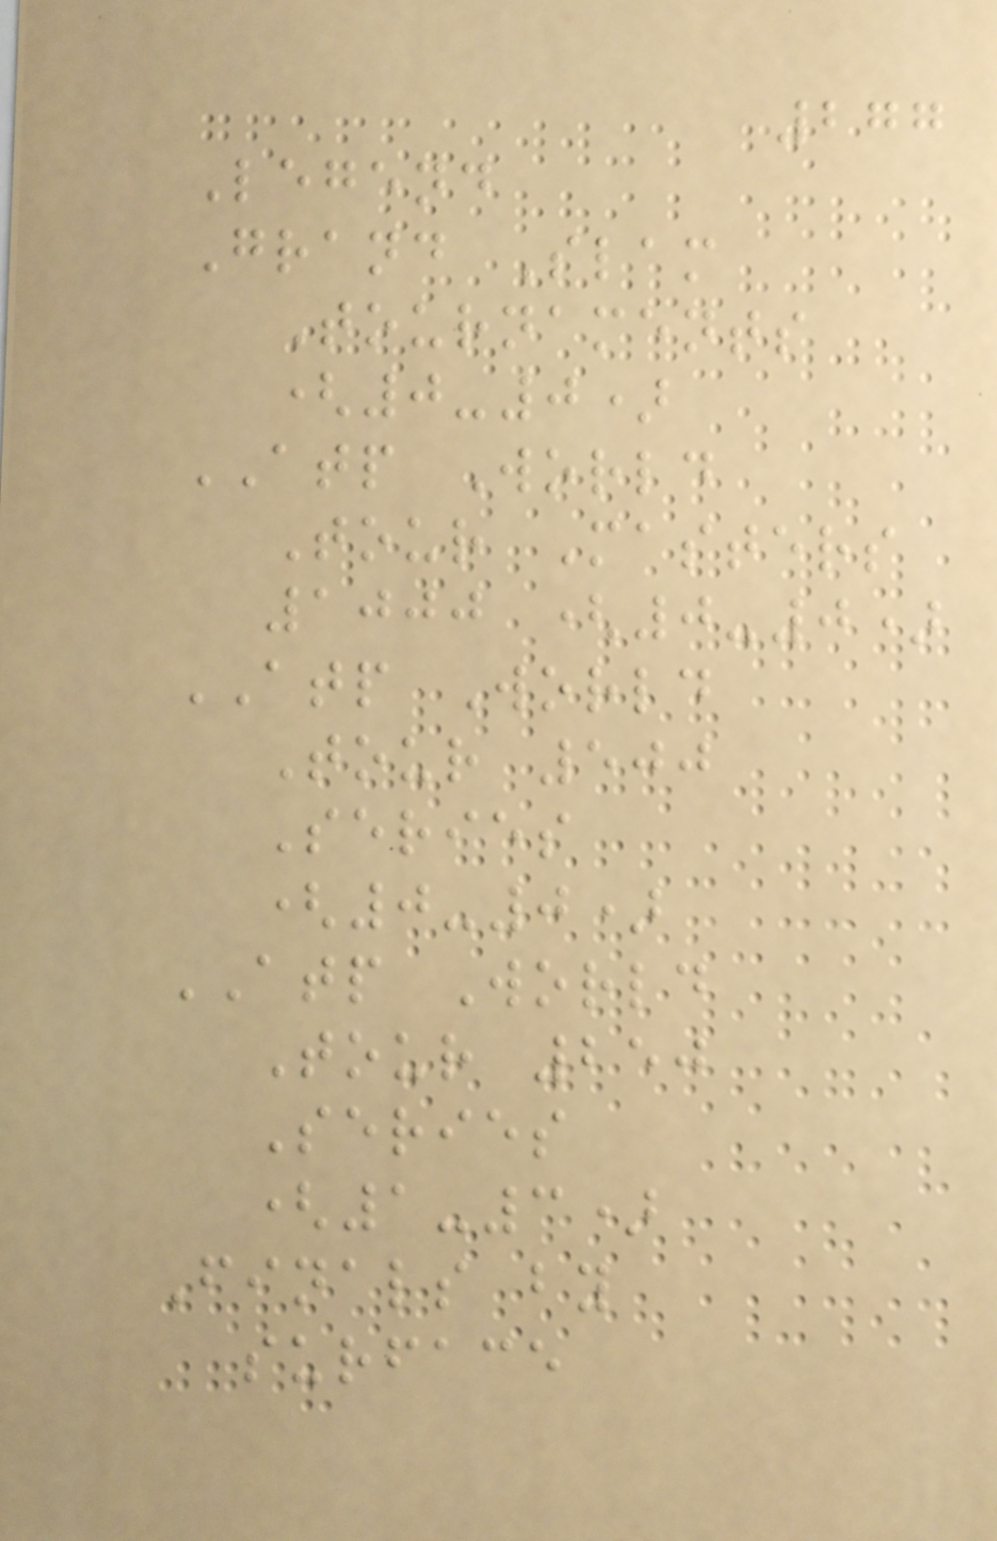277
Legend
Grand Slam
Tournaments
(0-0)
ATP World
Tour Masters
1000 (0-0)
ATP World
Tour 500
Series
(0-0)
ATP World
Tour 250
Series
(1-3)
Finals by
surface
